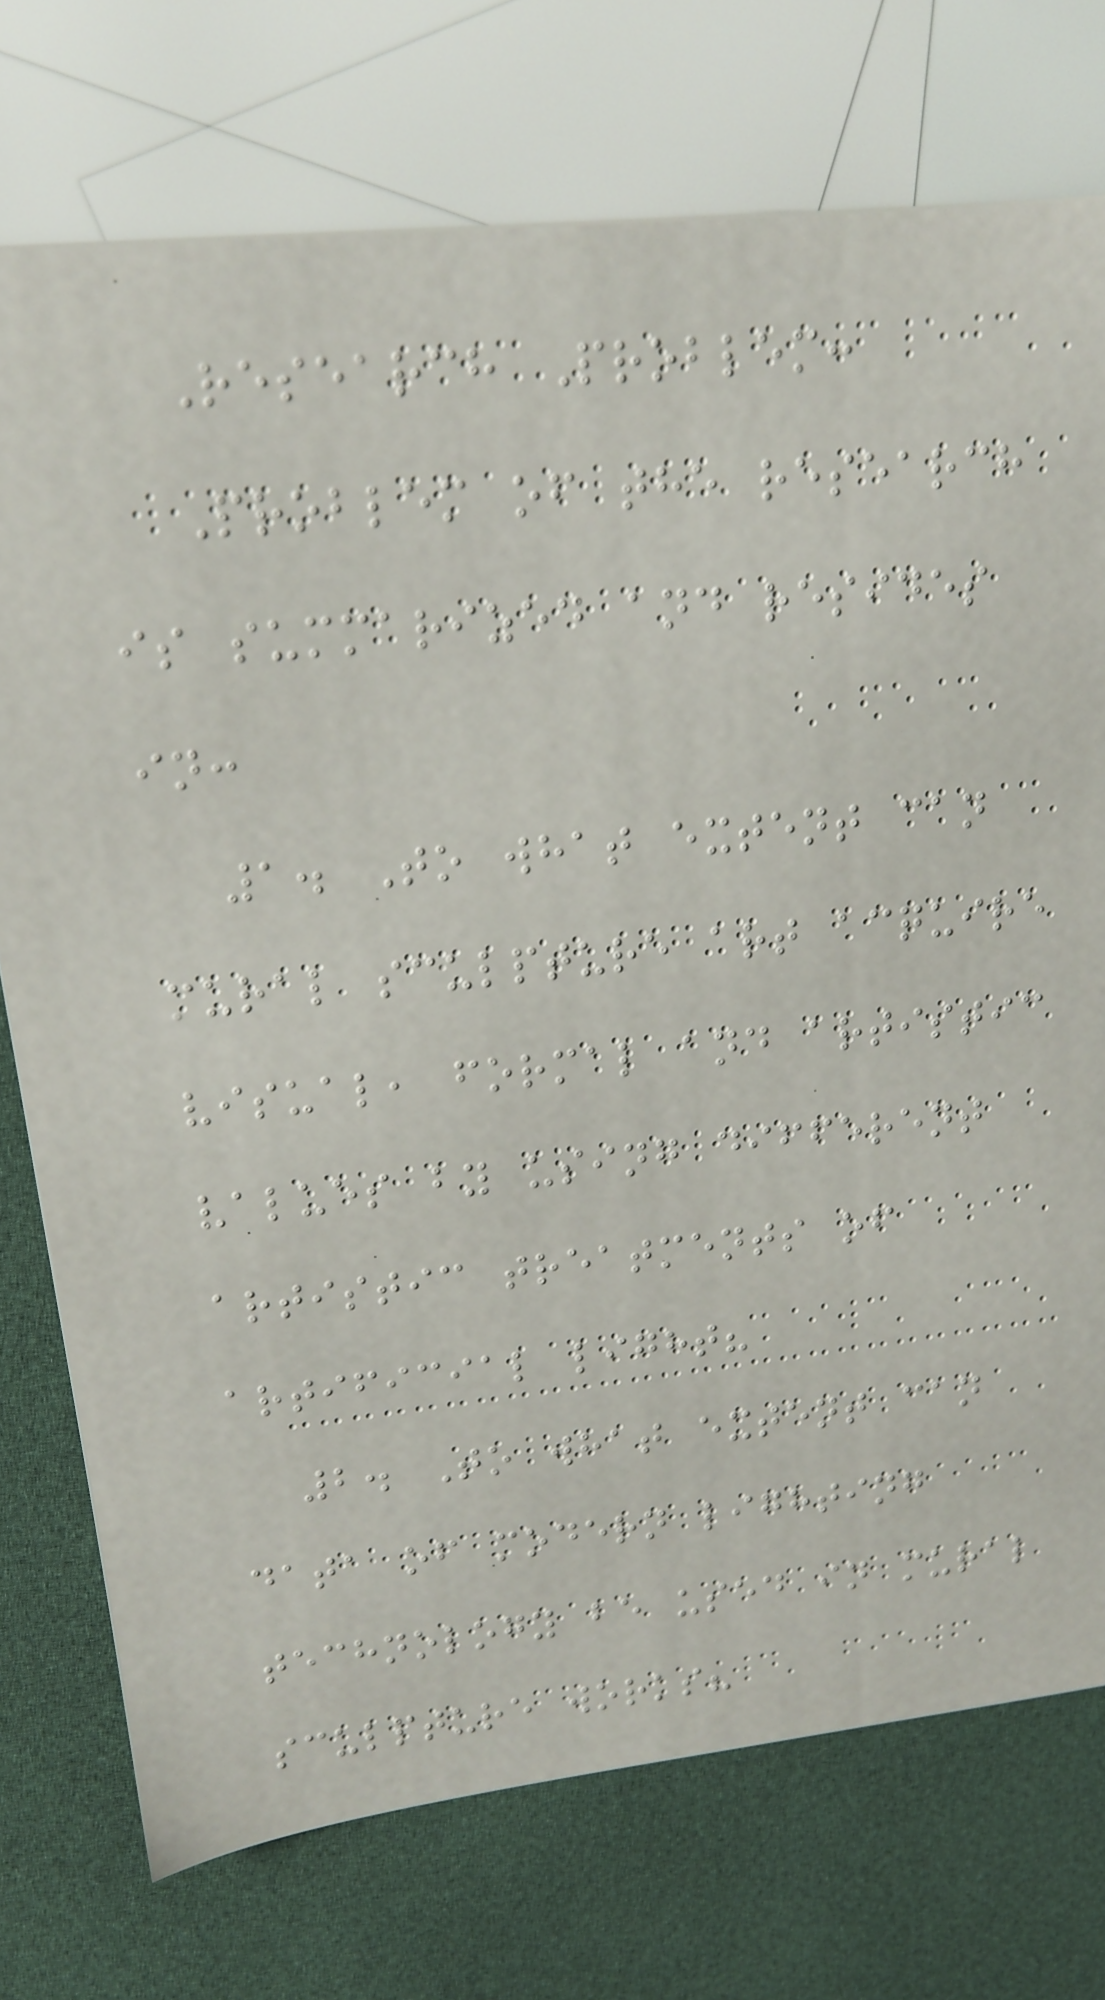Research Problem:
Problem of the research
is summarized and resides
in:
1. To what extent can
mural sculpture art acquire
visual, formal and artistic
values by using different
artistic treatments of
artificial light?
2. To what extent can
data of modern lighting
technology be used in mural
sculpture works?
